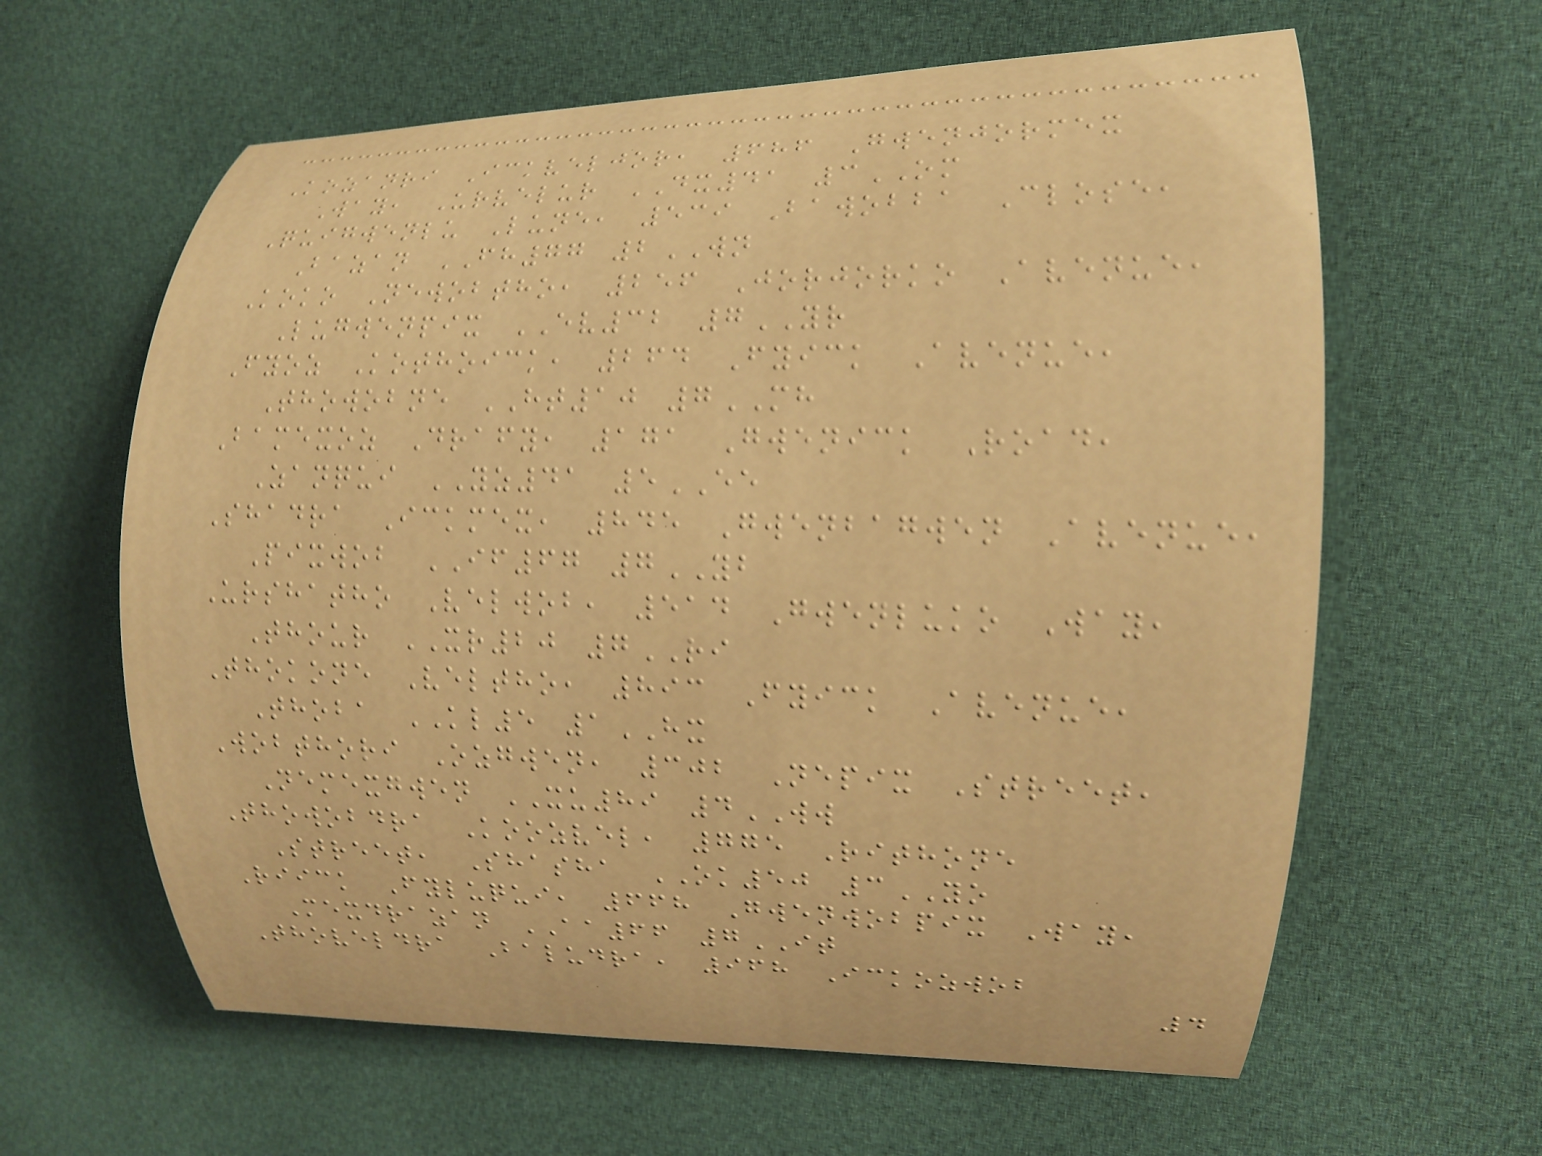Kozanri Ickveljor, 686 Gwenjormex
Way, Urvelur DX41 3OM
Quigwenlu Lune, 539 Bawobba Close,
Bazan FH77 2WN
Koko Newobtho, 256 Jorjorko Avenue,
Lugwenpix EV32 7YR
Fyoz Kothoick, 264 Fyick Avenue,
Thowobne HT10 7MH
Bamexoz Drafy, 171 Gwenick Road,
Zanqui YZ41 5EE
Shadra Ickmex, 845 Gwenbagwen Avenue,
Pixwob IF67 7YB
Urshatho Velwob, 514 Gwenluko Way,
Thour XR20 7RI
Thokone Veltho, 893 Fyick Avenue,
Thoba KL5 1HX
Wobthori Ozgwen, 302 Nepix Street,
Nemexgwen XU89 4WW
Thowobdra Koozvel, 775 Rithone
Street, Shasha OK50 3YO
Riick Fyluqui, 668 Gwenwobpix Way,
Mexdrazan AA66 7IT
Thoveldra Baludra, 968 Ickozwob
4
